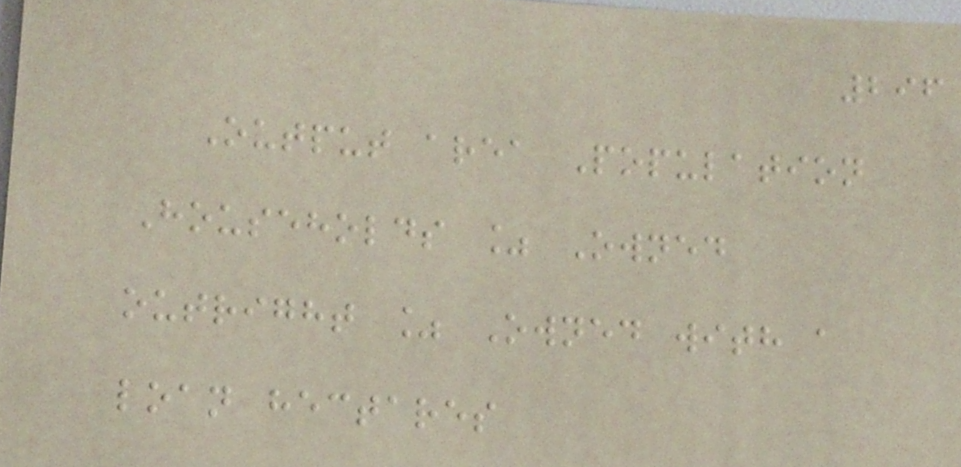296
Output area Population
Households % Owned
outright % Owned with a
loan hectares
